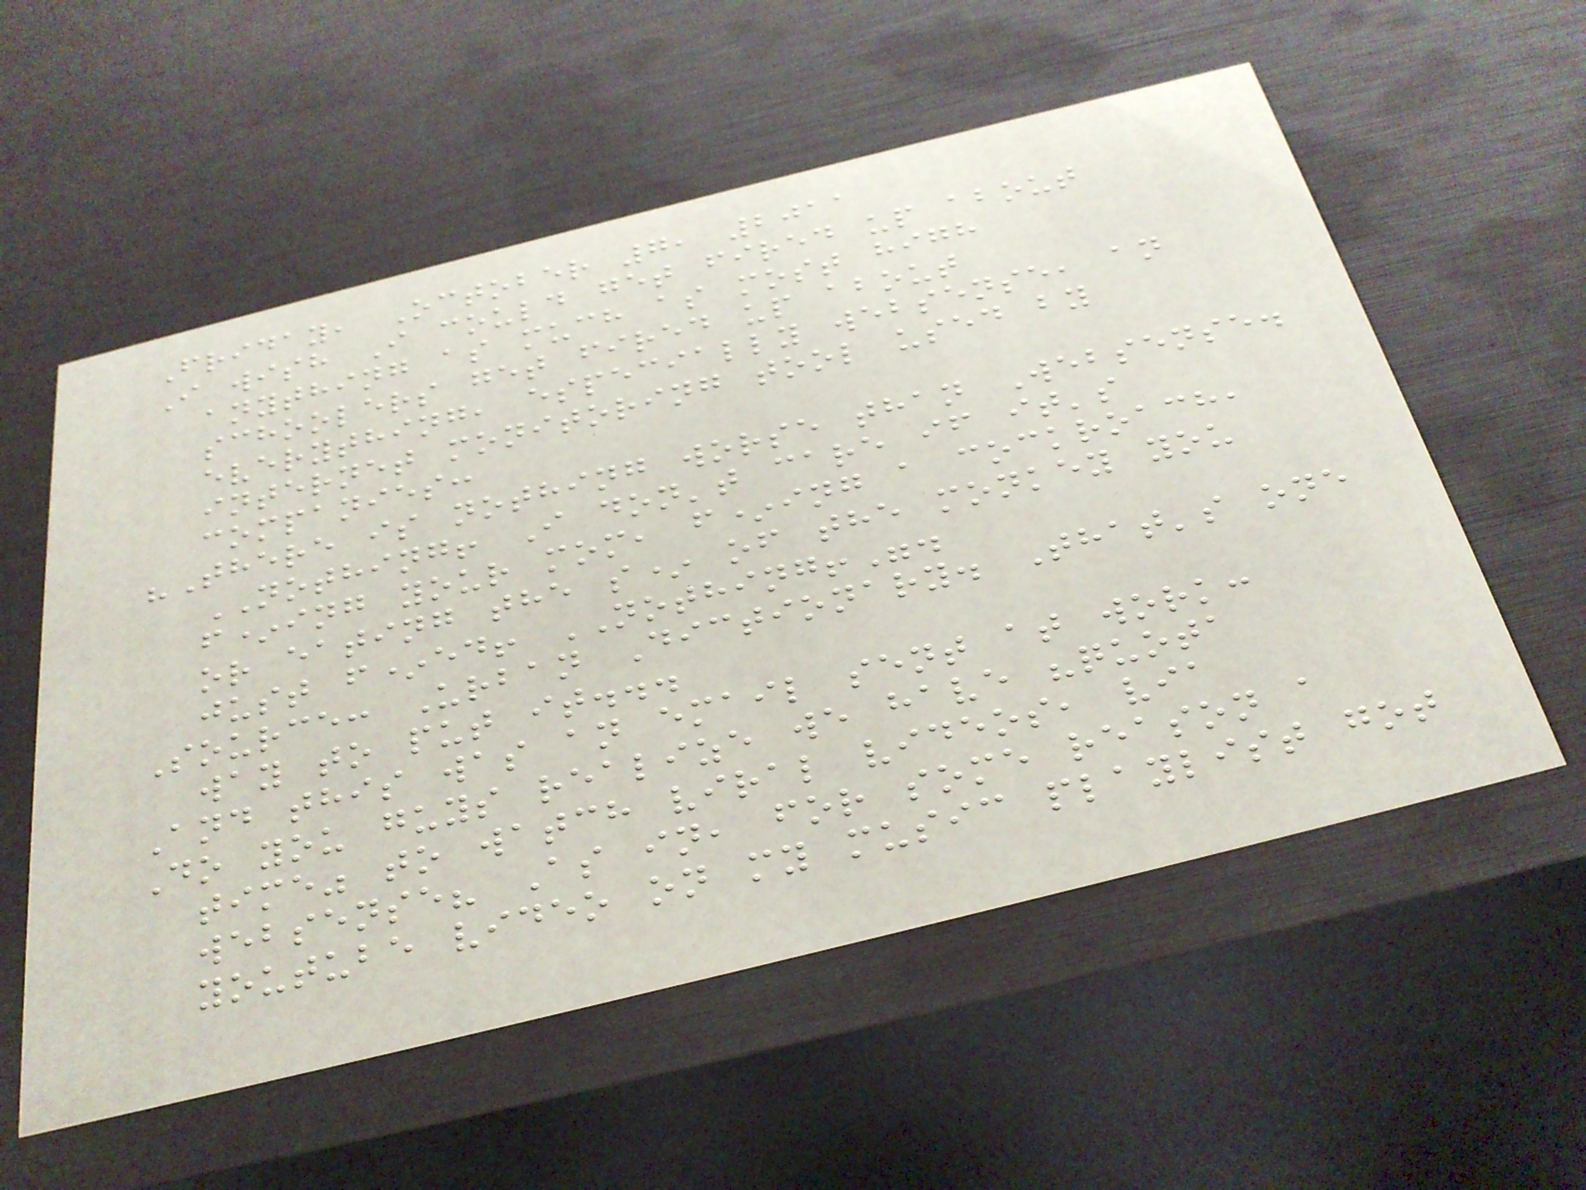Friday, October 7, 2011
I wish I could get fired up about
anything as much as most high
schoolers get fired up about
everything, especially websense, an
internet monitoring tool used by
companies:
"There is nothing worse than Websense.
NOTHING! I don't care if it's
f*ing your mom, f*ing a cockroach,
or eating the s* of the monkey you
just f*ed! NOTHING!".
Source: Urban Dictionary. That's one
way to put it...
And this was an email sent at work:
Do you guys realize we have "quota
time" to watch viral videos, via
websense? As in, for some reason a
youtube video on my music playlist got
